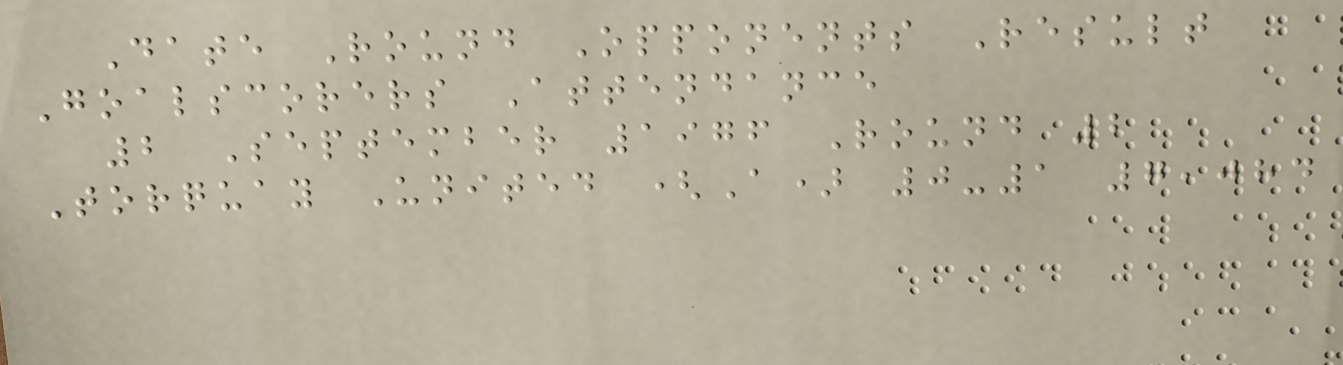Date Round Opponents Result
Goalscorers Attendance
2 September 1976 Round 2
Torquay United (A) 0-1 7,084
